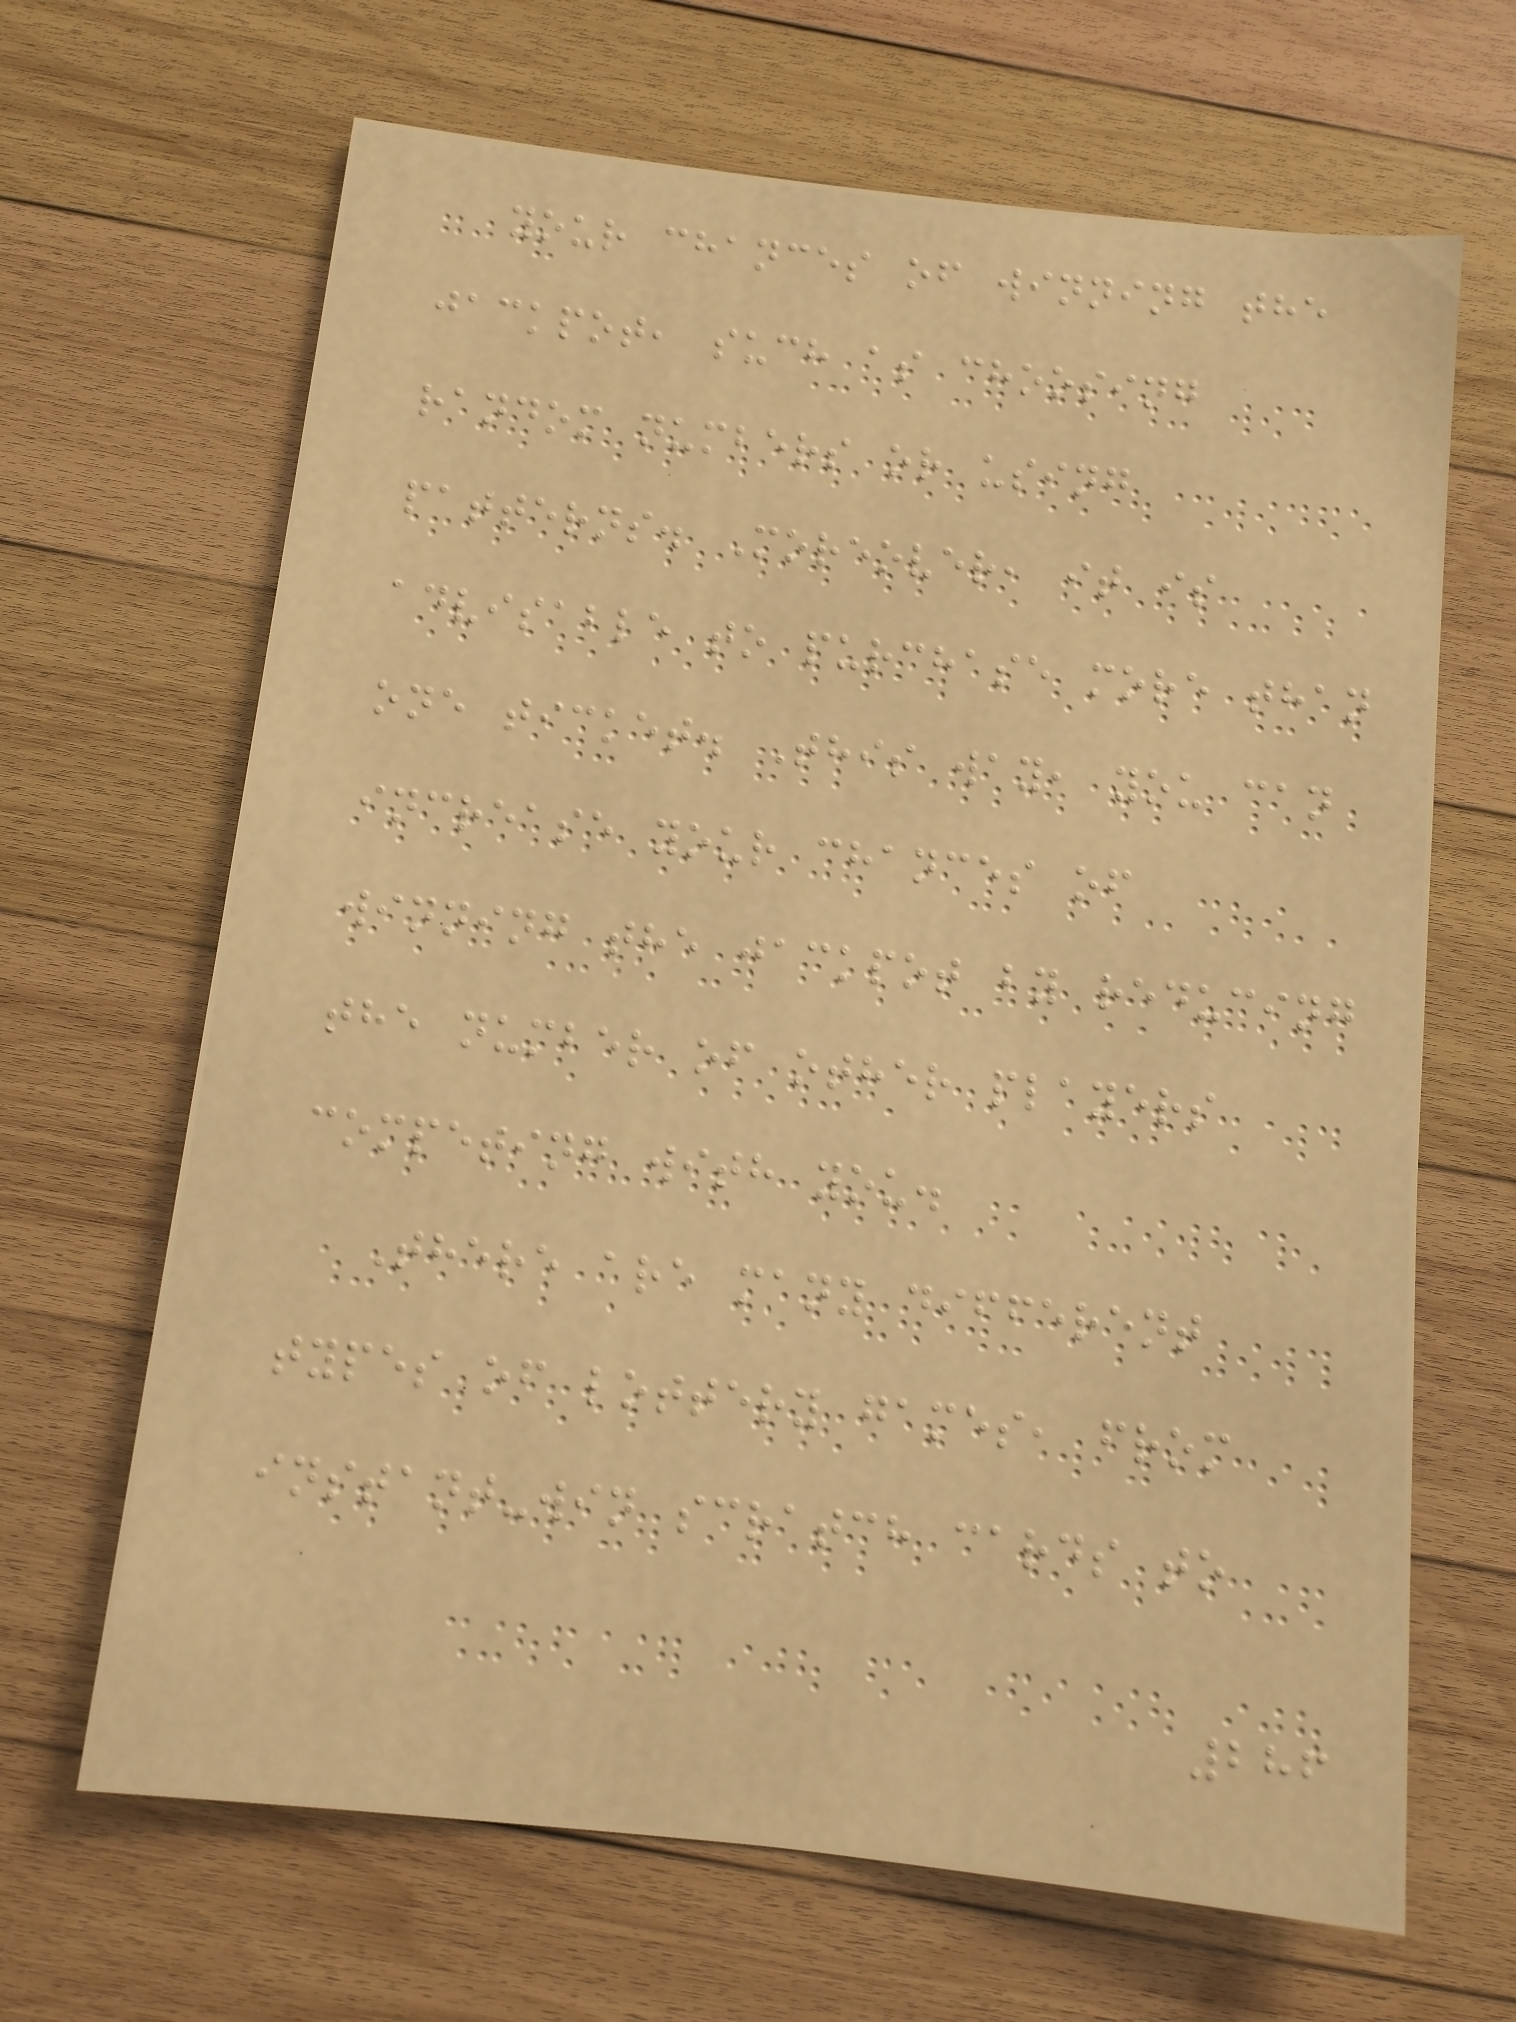your chances of winning the
jackpot, such as choosing
random numbers or using
patterns. Moreover, it is
advisable to purchase more than
one ticket. This way, you can
increase your chances of
winning the jackpot by reducing
the number of other players
competing with you.
There are many different
types of lottery games, from
instant-win scratch cards to
286
